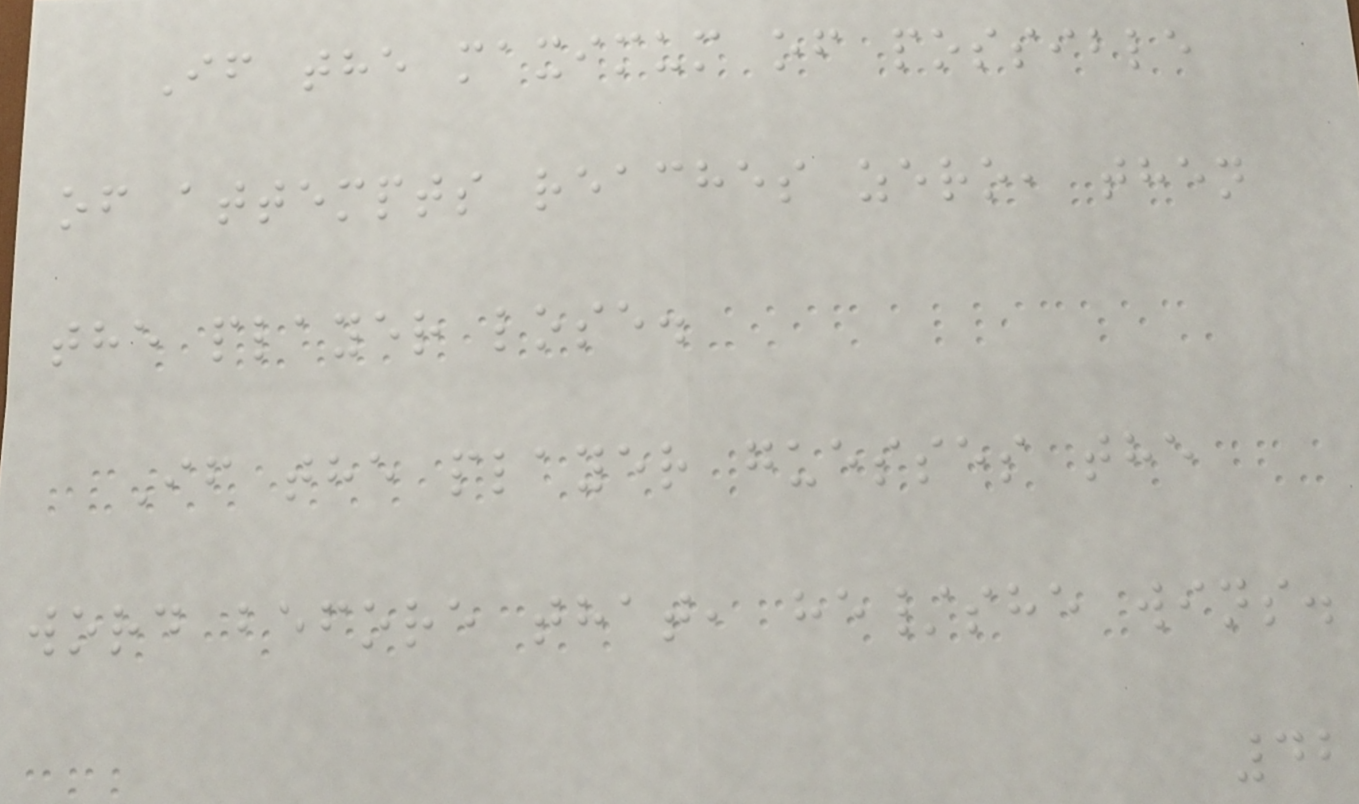If the maximum of possible
of attempts reaches zero, then
the player lose.
If the player guesses the
word before that, he/she wins.
42
